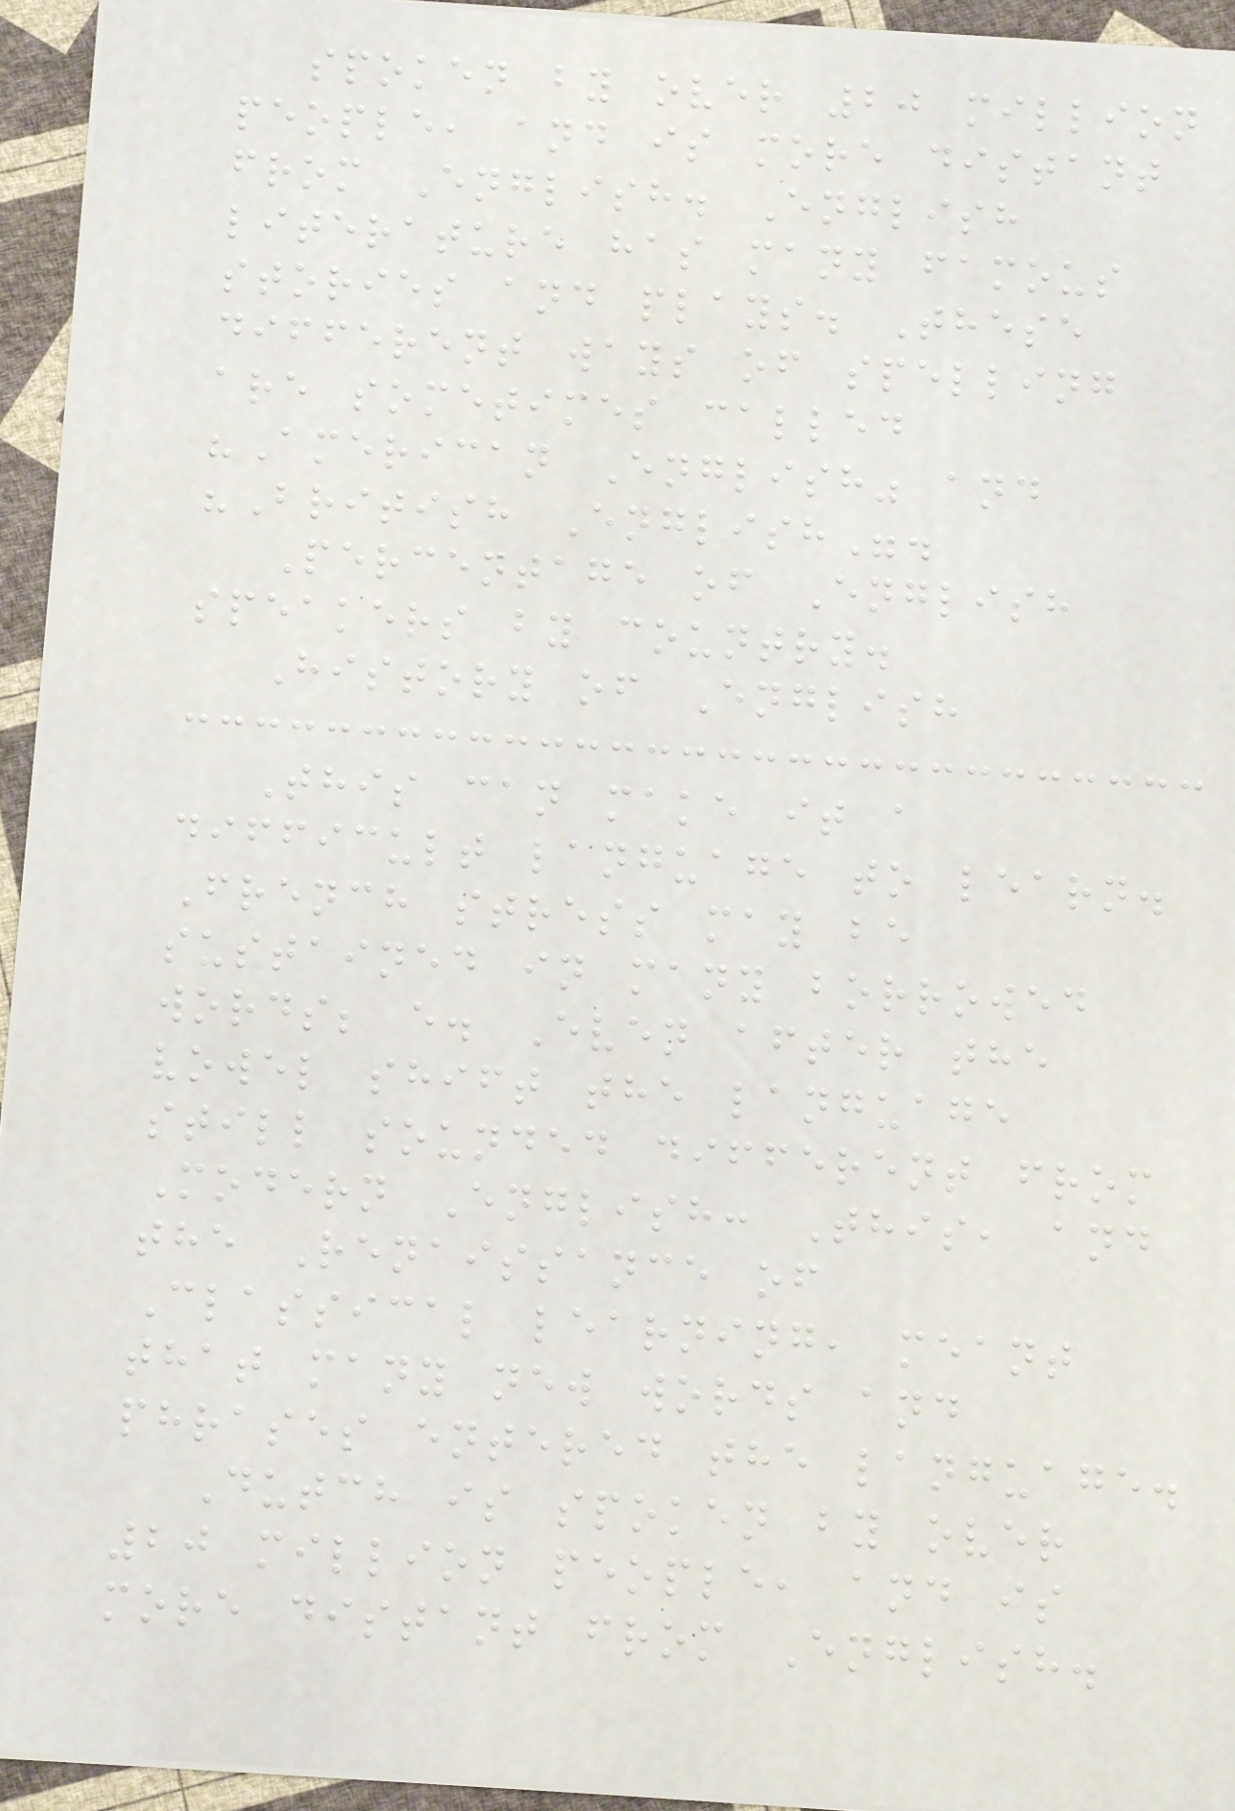spoken by over 20 million
people, and is more distant
from English. English
literature has many famous
stories and plays. These
different ways of spelling
are sometimes called
"American English" and
"British English".
Percentage of English
speakers by country.
History of English
This can make it a
difficult language to learn.
French stress may be
sustained in many borrowed
words; e. Even after the
vowel shift the language
still sounded different from
Modern English: This, and
the Renaissance of
Classical learning, meant
that many new words and
phrases entered the language.
Dutch is spoken by over
20 million people, and is
more distant from English.
